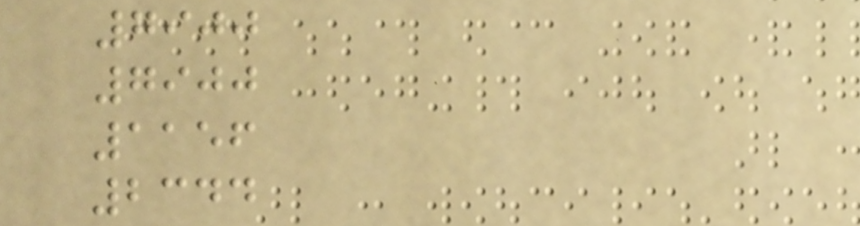7900
7900
1156
2344
